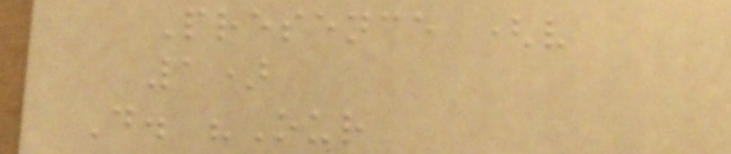Presence (v
1)
D. "Our
